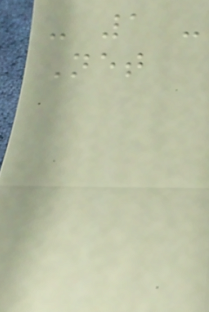- 1 -
Net
